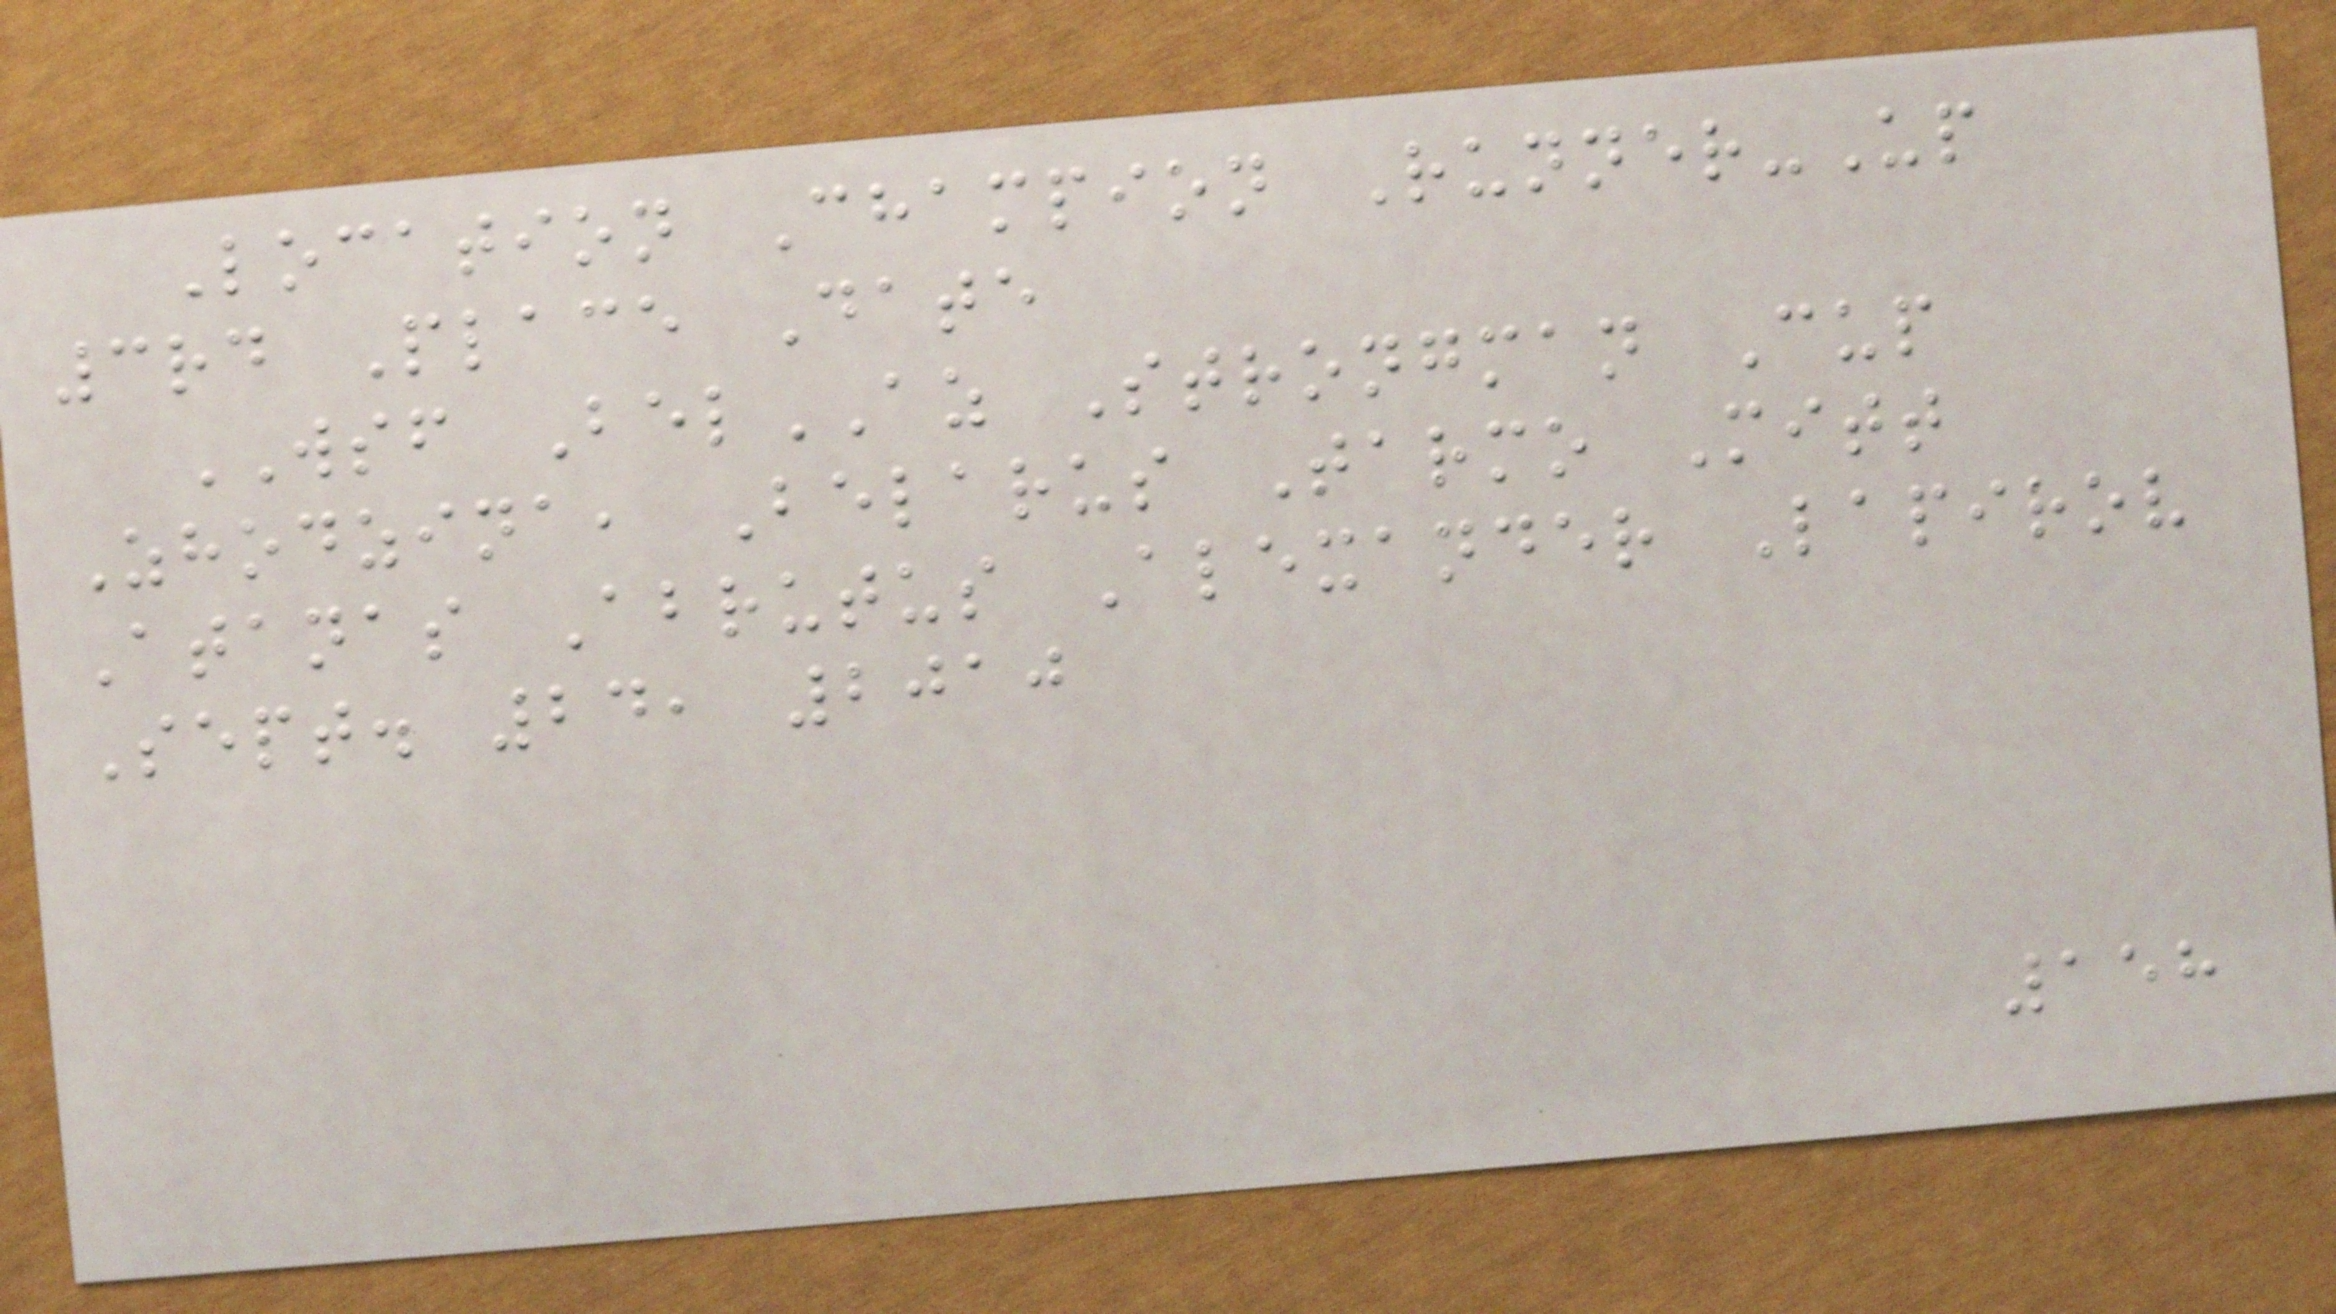Location Champion Runner-Up
3rd Place Date
WSF BelAZ Strongman Cup
Zhodzina, Belarus Tarmo Mitt
Atanas Abrutus Alexander Lapirov
Sept. 24, 2010
158
